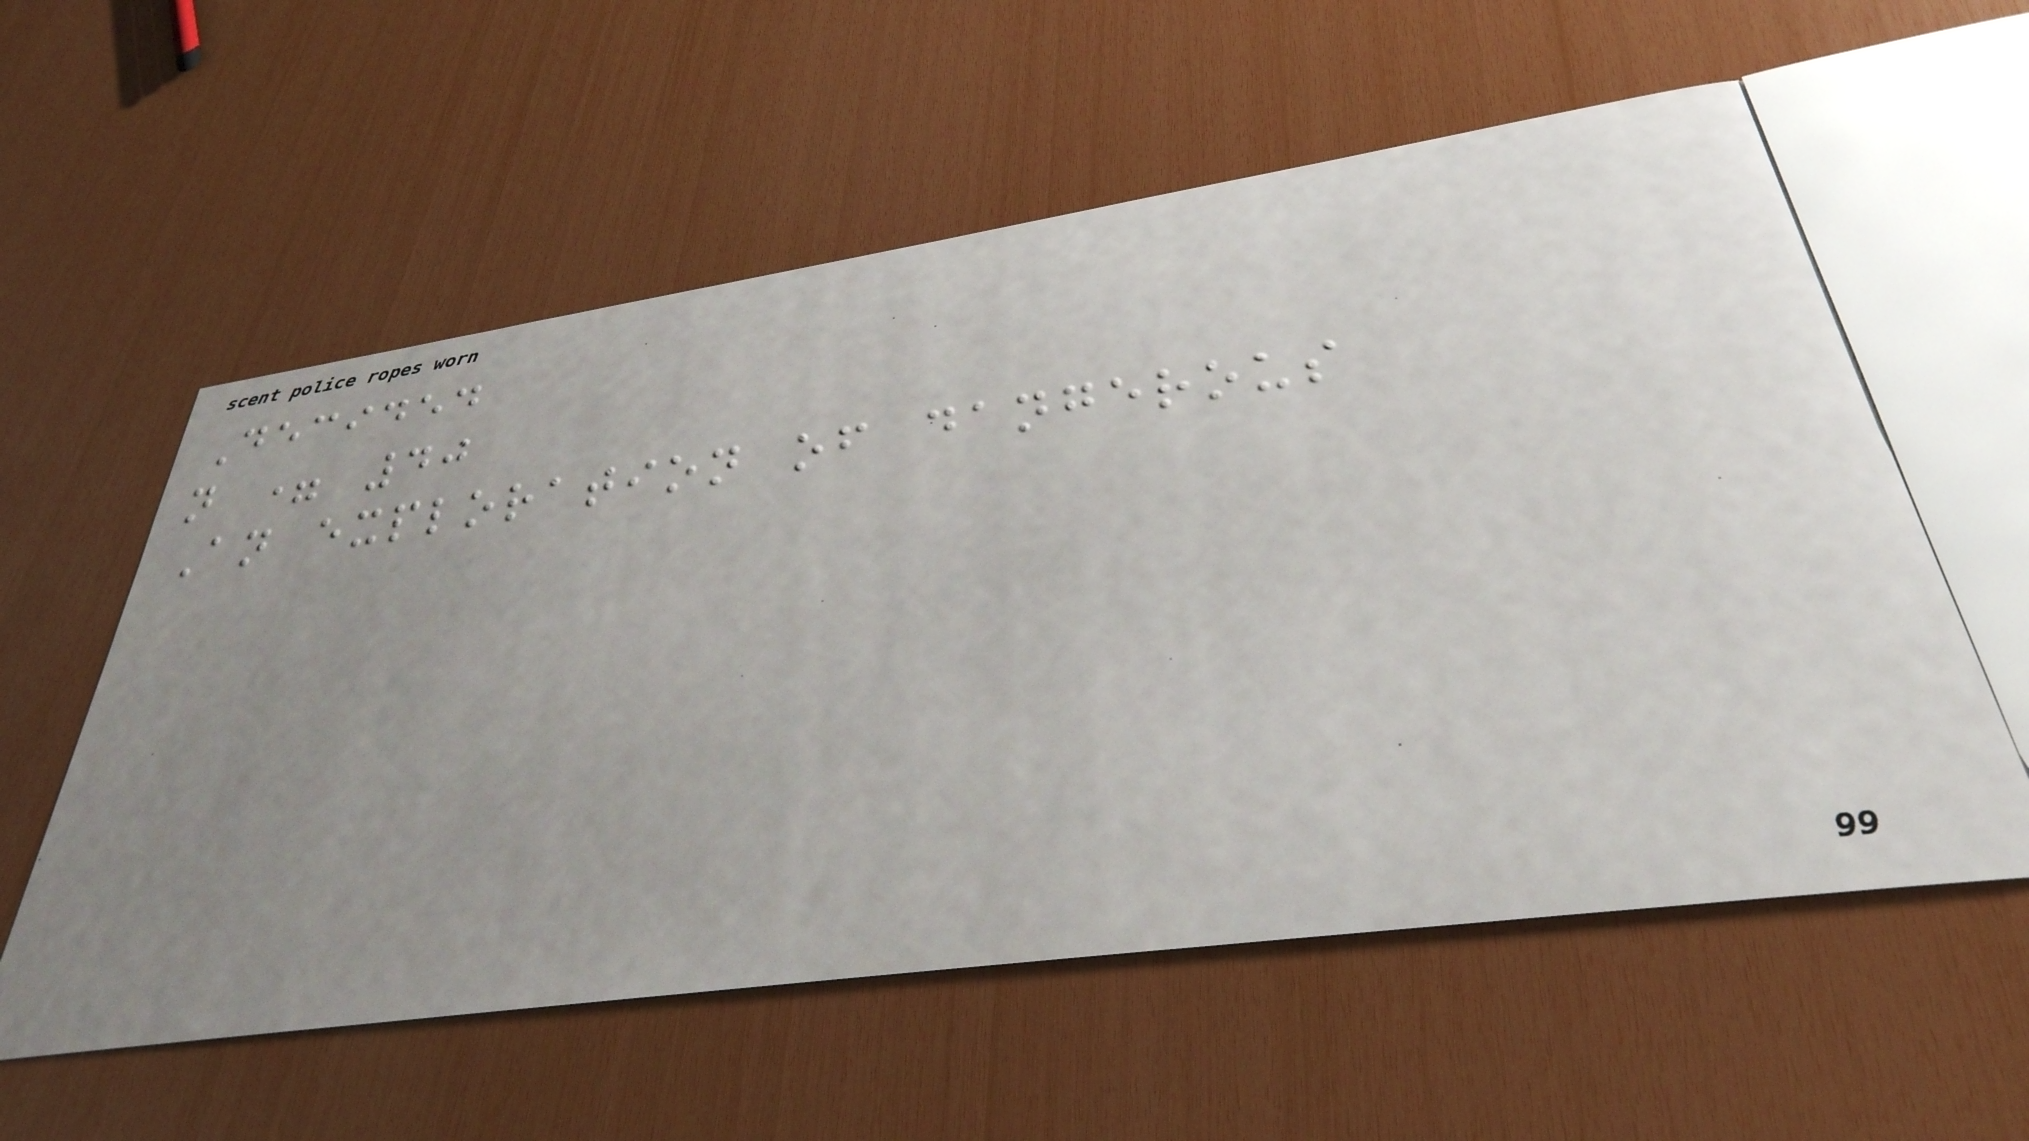Decided
n = 40
An exploration of dangerous
